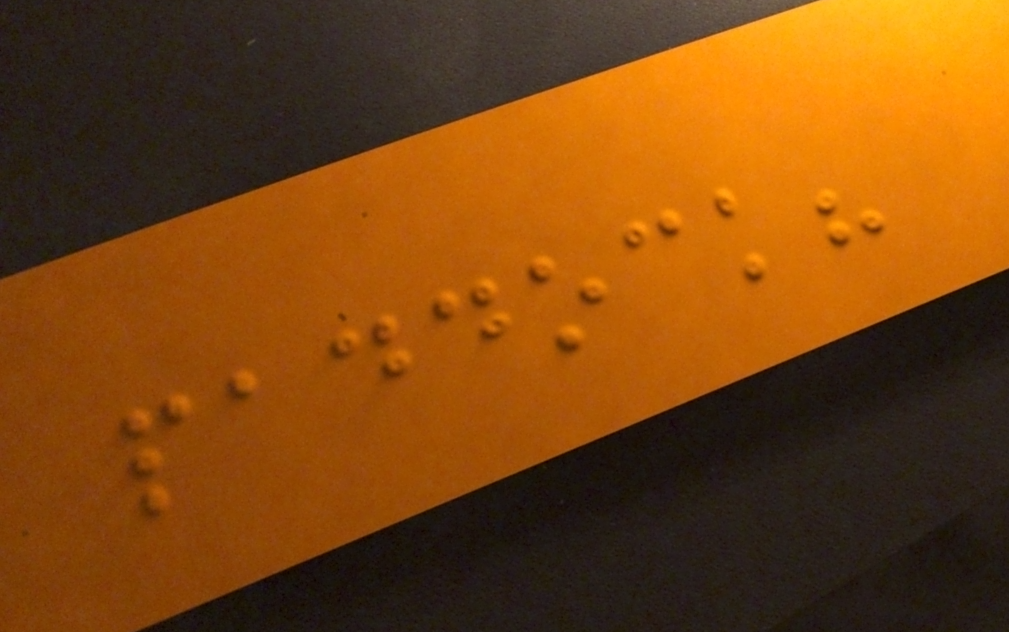paddock?
